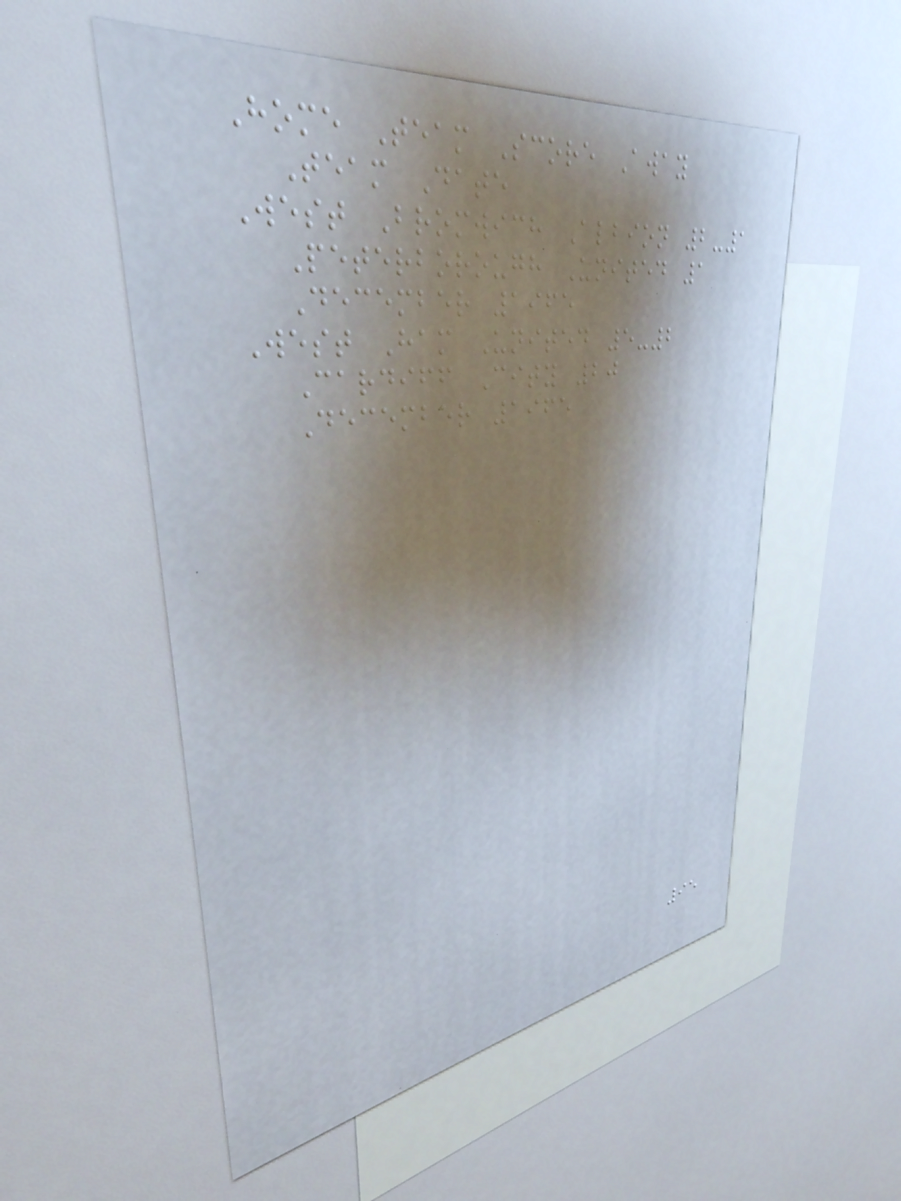Home Team Score Away
Team Date
West Bromwich Albion 2-1
Peterborough United 1
December 1965
West Ham United 5-2
Cardiff City 20
December 1965
95
